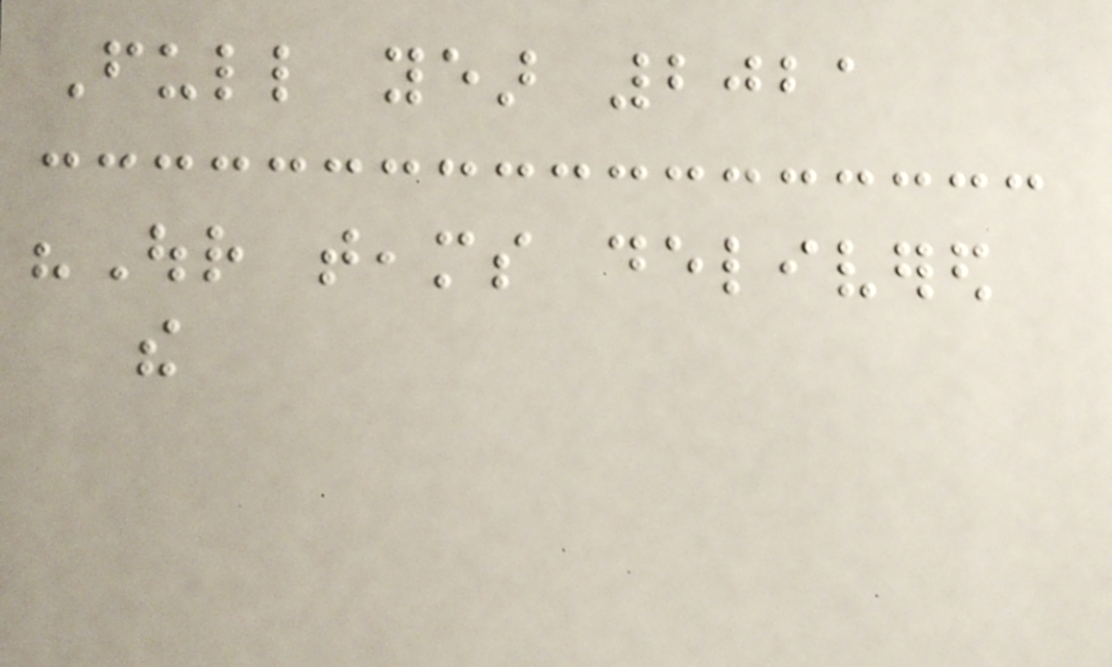Full year 2021
"Our teams delivered
the
